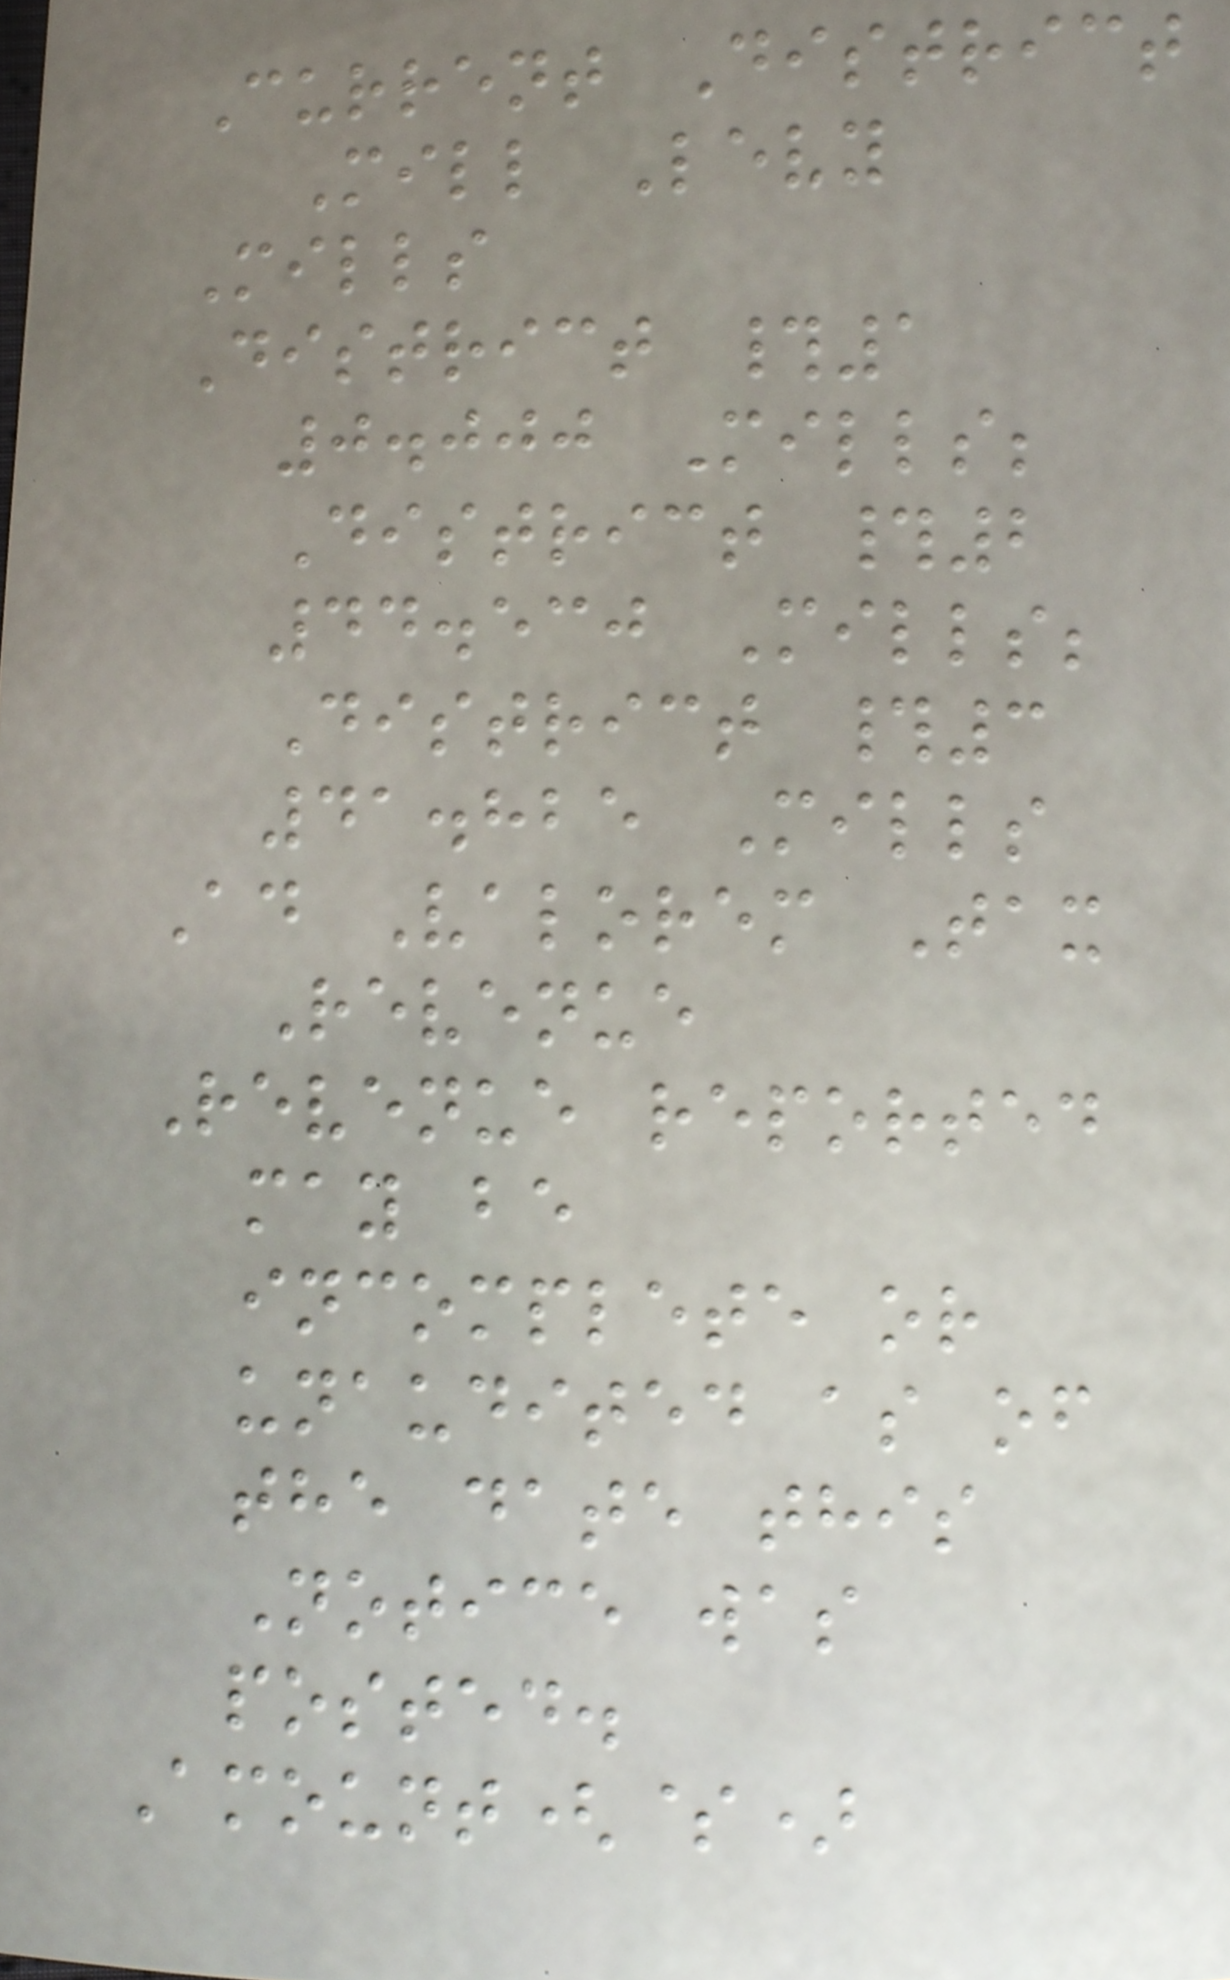Current District
Mill Levy
Mills
District #1
0.000 Mills;
District #2
44.530 Mills;
District #3
41.825 Mills
Ad Valorem Tax
Revenue
Revenue reported
may be
incomplete or
unaudited as of
the date this
Notice was
posted.
Amount($)
